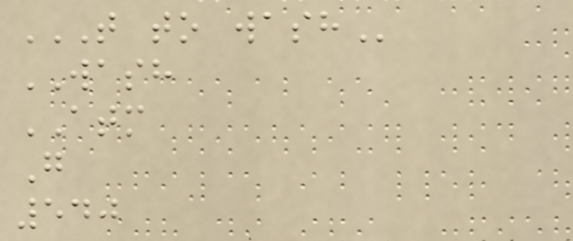T TO WASH
WASH
ATM
G
540
